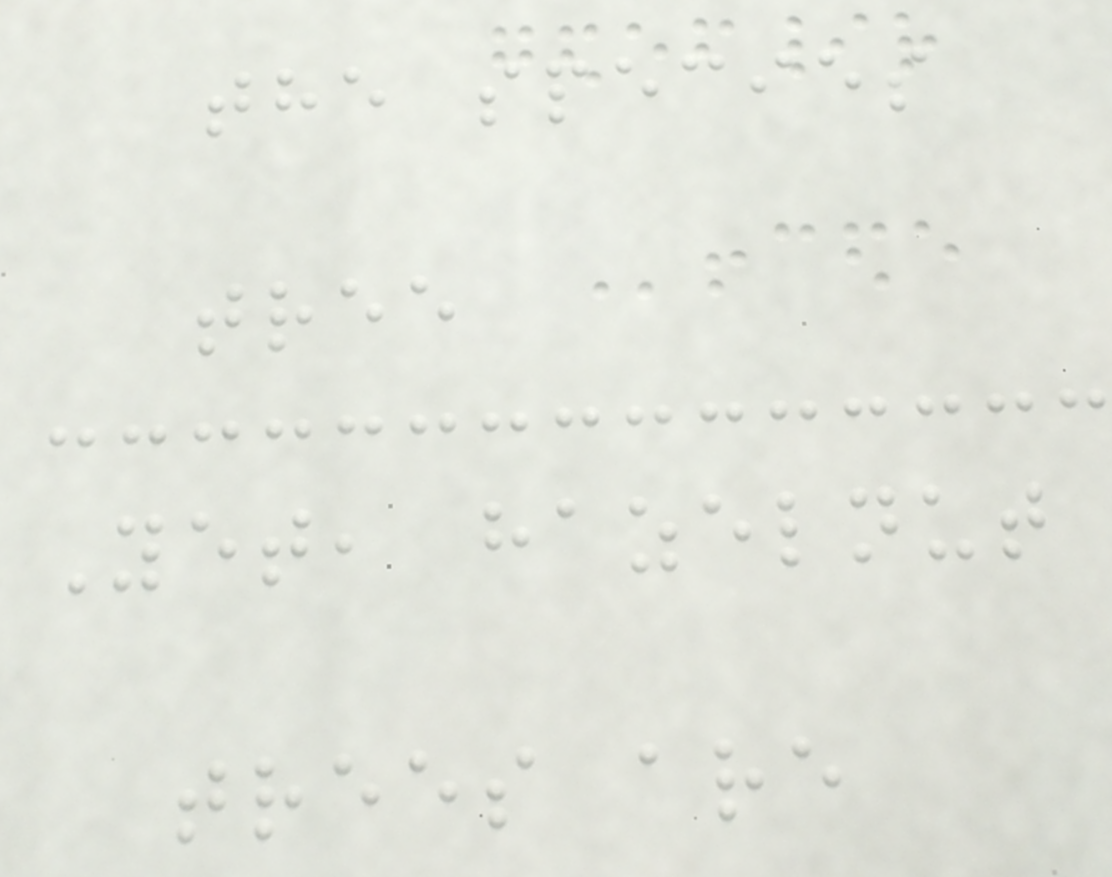the species
tree
Yet, hazelnut
trees are
